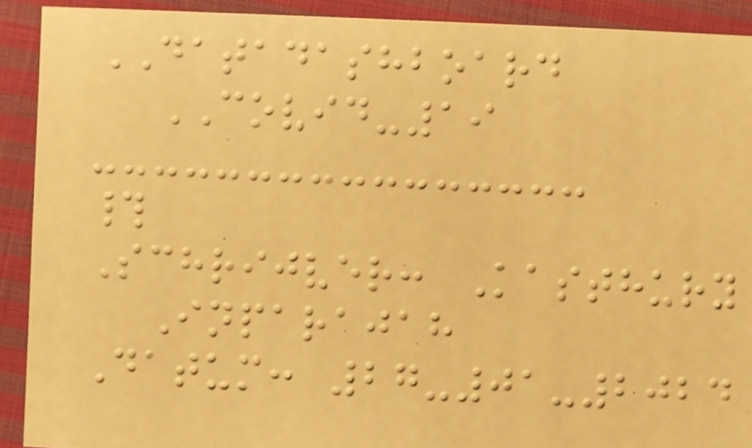DATADASHBOARD
COVID-19
#
Schrijver: Kasthury
Inparajah
Datum: 27-01-2024
